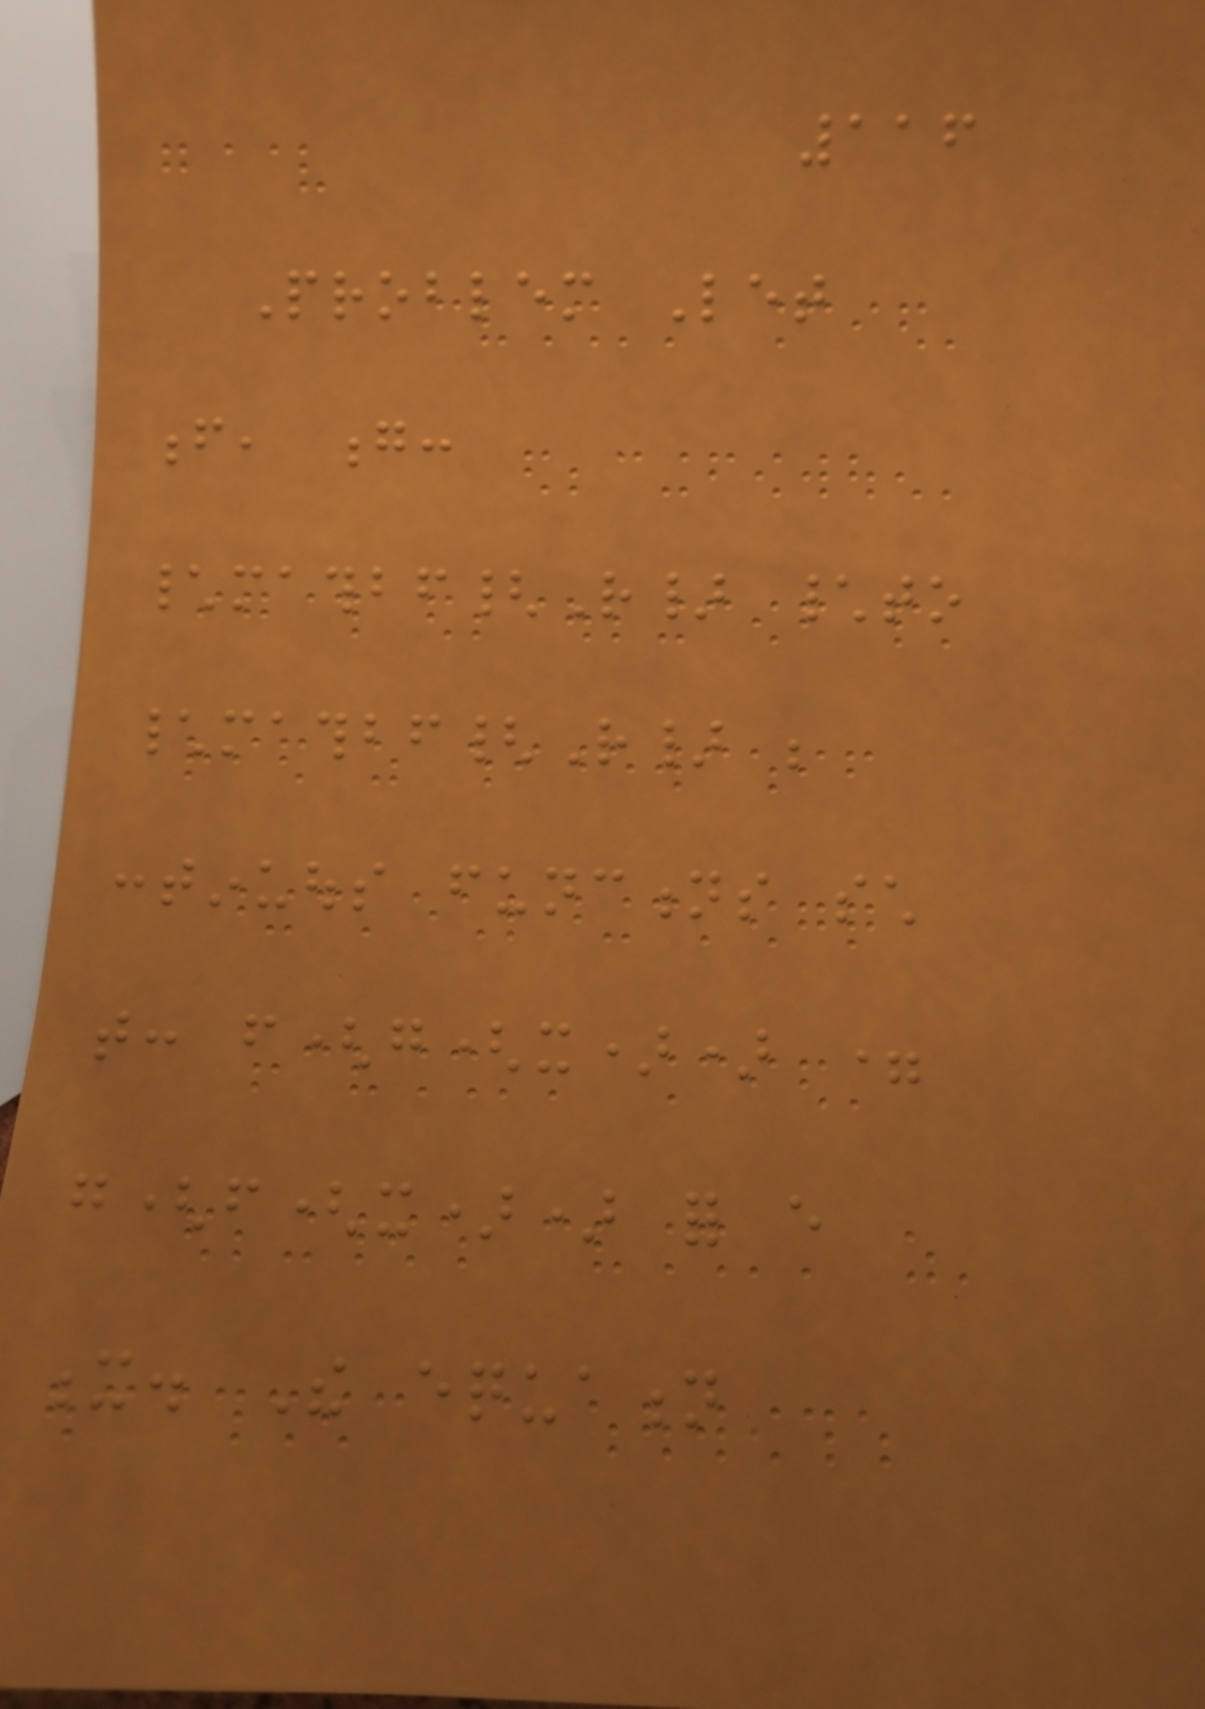116
Problem Let
f, g:
\mathbf{R} \to
\mathbf{R} be
continuous functions such
that: f(g(x)) =
g(f(x)) for every
x. The equation
